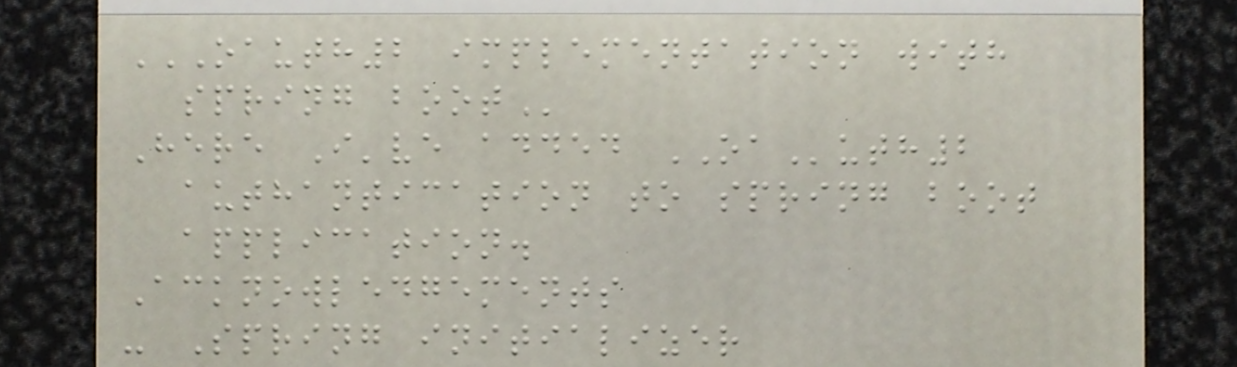OAUTH2 IMPLEMENTATION WITH
SPRING BOOT
Here I've added OAuth2
authantication to spring boot
application.
Acknowledgements
- Spring initializer
